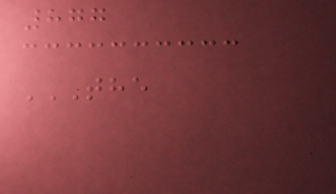877
THE
